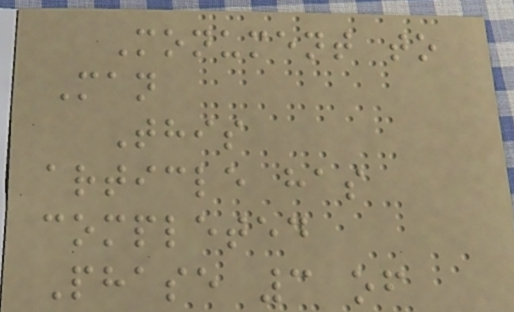Monument to
Man
This
article has
completed
Phase 3 of
